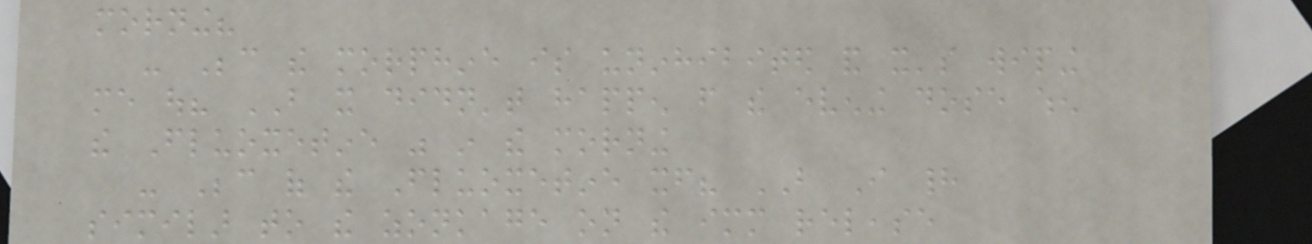morning?
- Because the morphine is uninhibited and it's wiping
me out? BUT it didn't happen from the evening dose when
the Fluoxetine was in the morning
- Because of the Fluoxetine itself? BUT I had
similar to the zonkage on the immediate release
